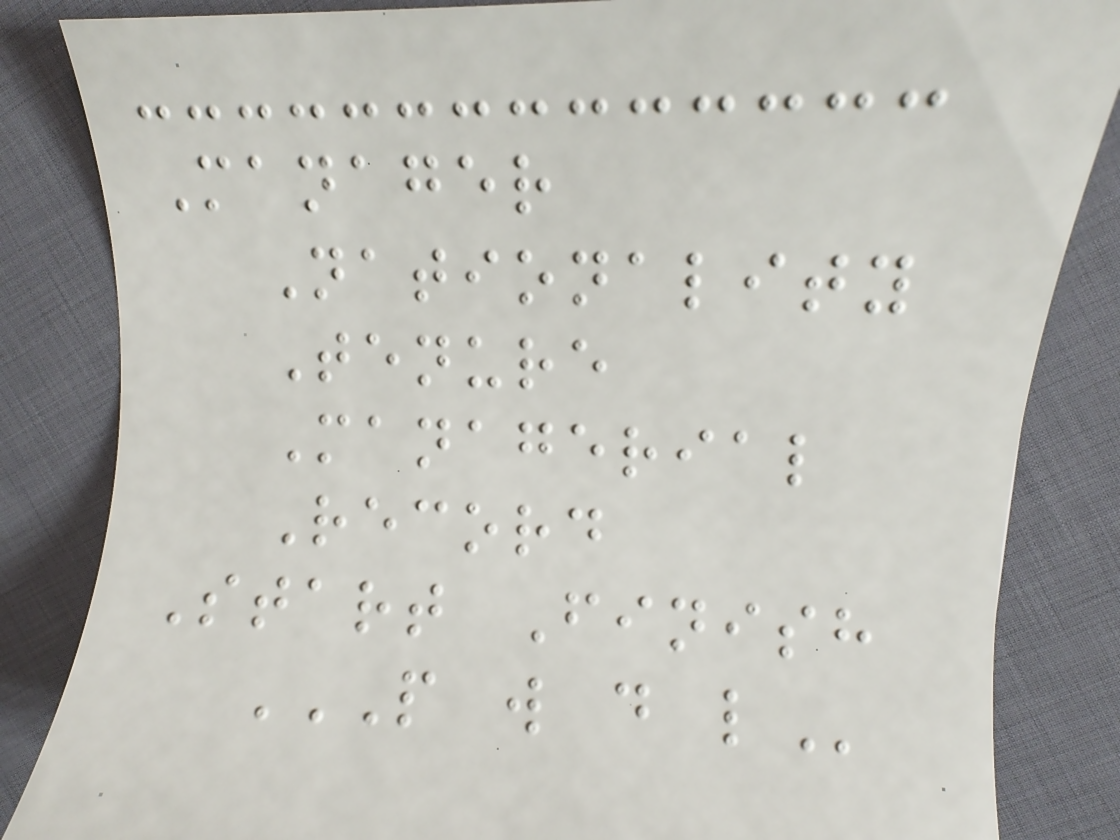Manager
Nationality
Tenure
Managerial
Record
Start Finish
P W D L
